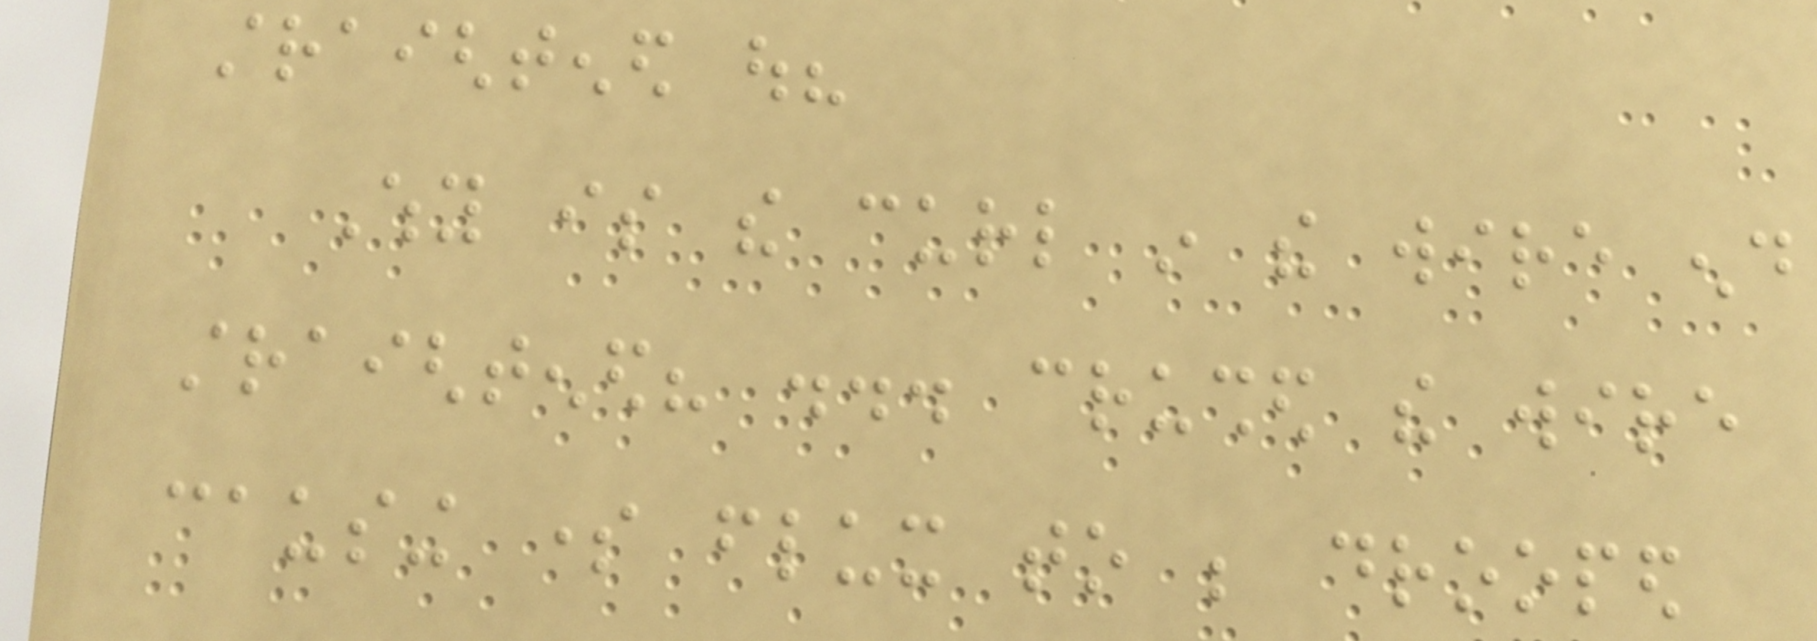straightened out?
Why is the curl in the wire end
straightened? ... crushed the wire
causing some flux to be drooped
